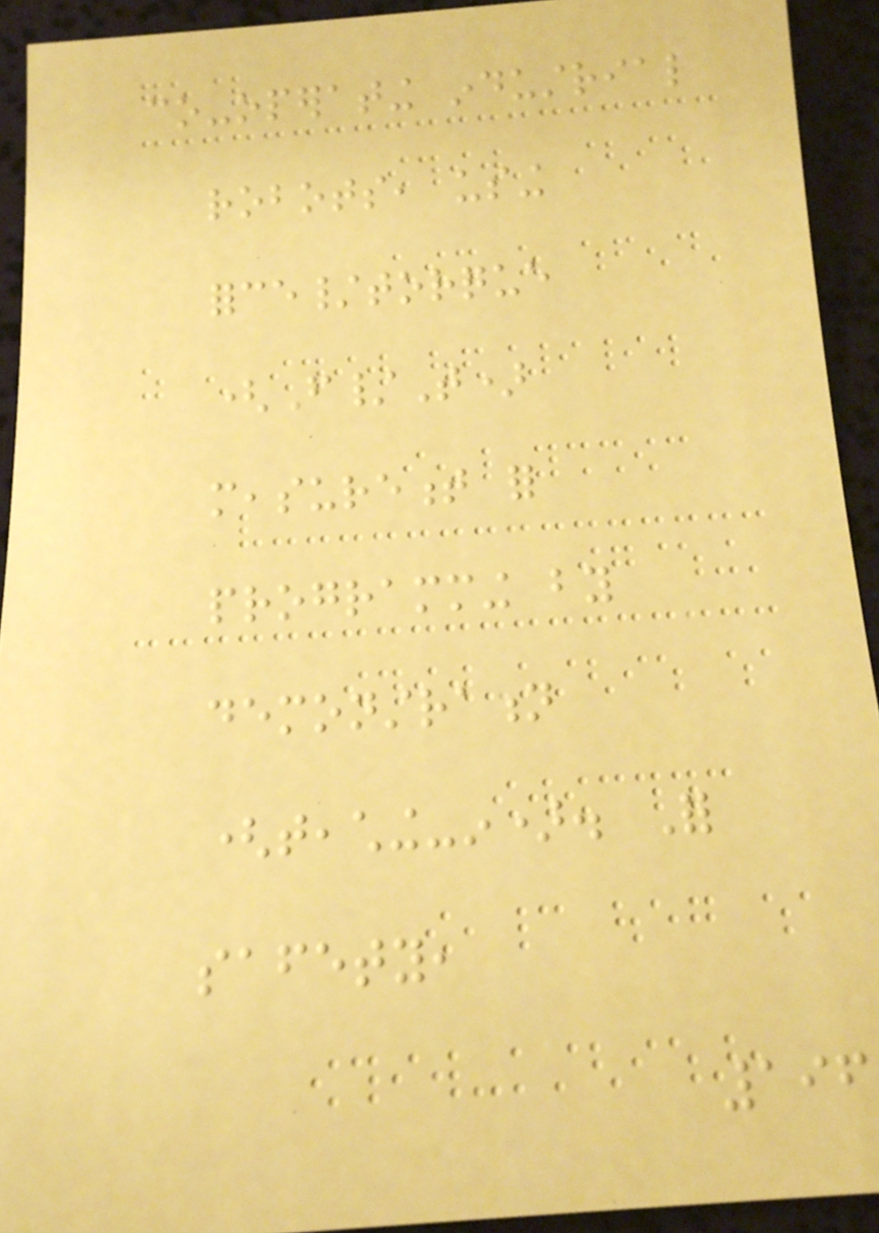co-operating industrial
robots, using
force/torque
(F/T)
measurement for
programming by
demonstration
(teaching-in). For
safety,
196
